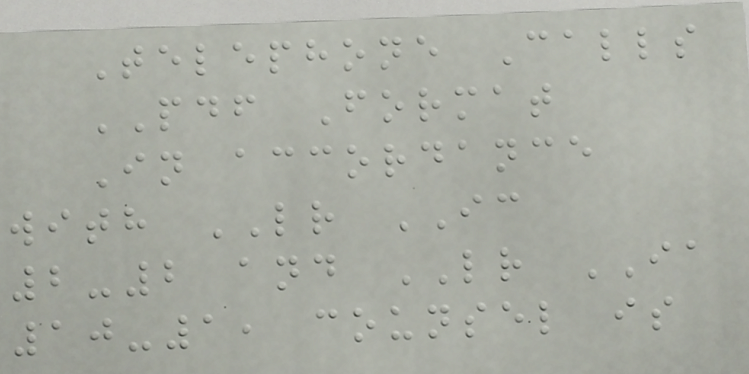Telephone Calls
PDF Format
In accordance
with LR IC
2-2 and LR IA
10-1, counsel is
